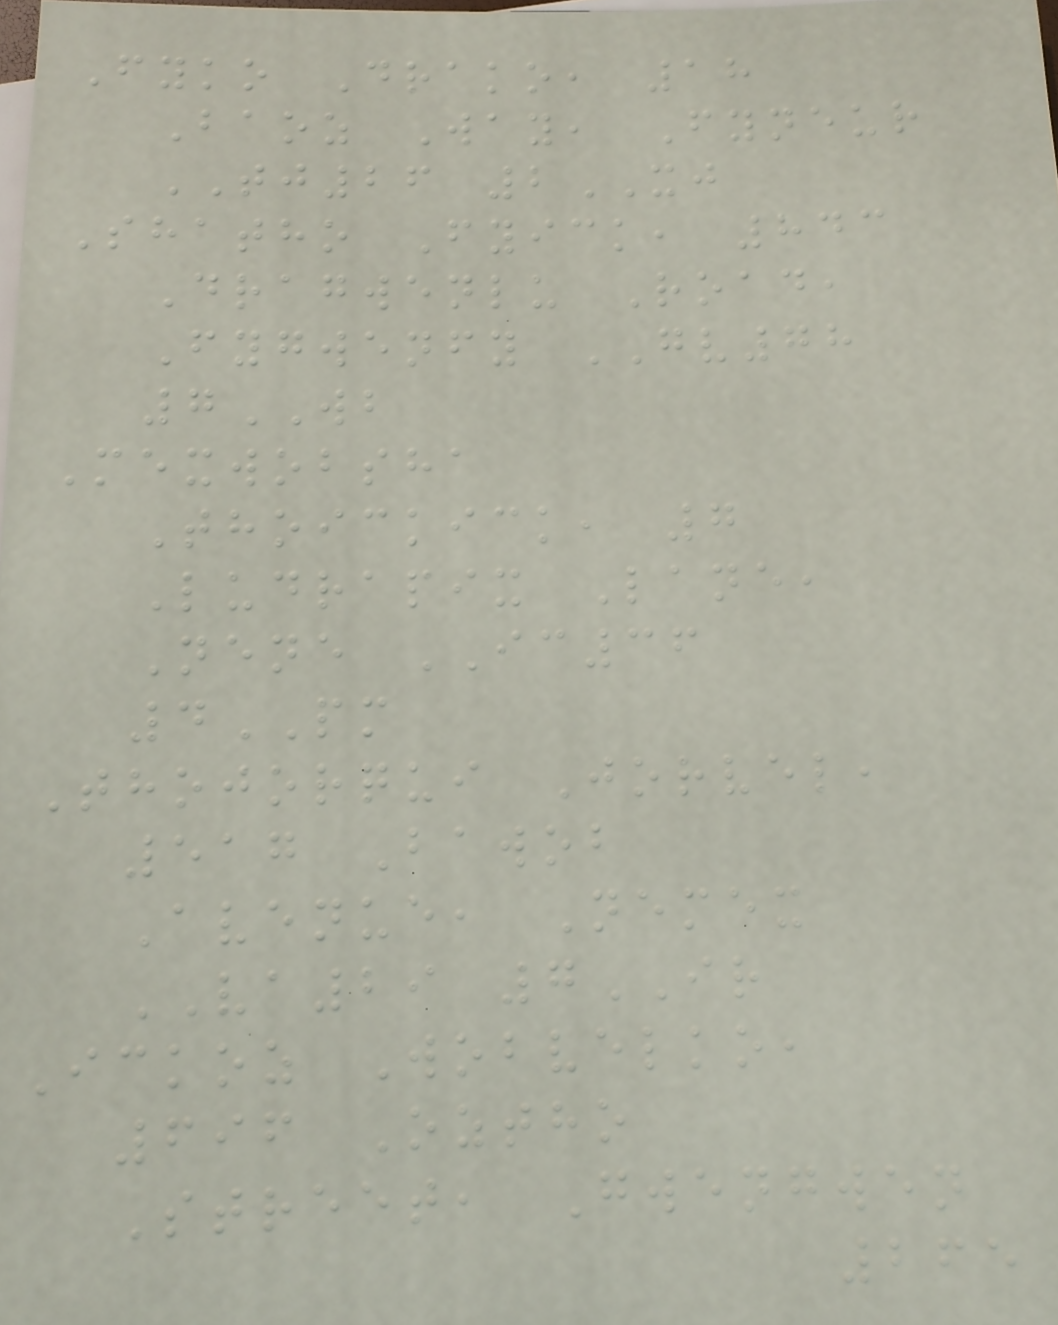Fyko Drako, 18
Baoz Way, Fyneur
TJ26 2XJ
Shatho Fyick, 843
Dragwenlu Road,
Fygwenfy GV78
7WB
Mexwobsha
Thoickick, 7
Ludrapix Lane,
Nene IC36
4PM
Thojorqui Jorvel,
517 Bawob
Avenue, Nemex
VA29 7IR
Ickoz Wobvelko,
696 Oztho
Street, Gwengwen
265
